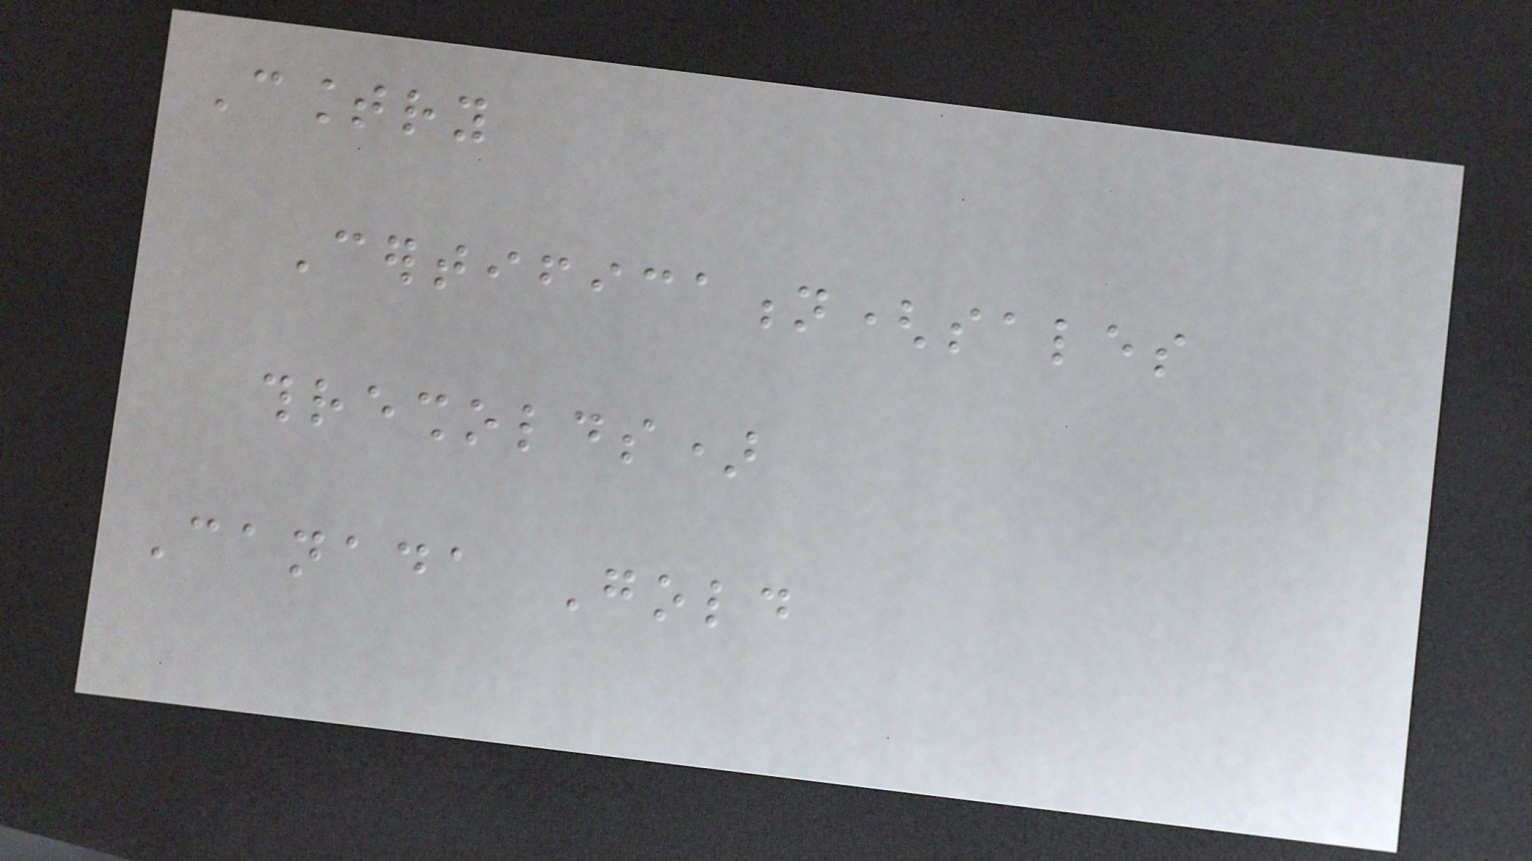Country
Certification(sales
thresholds)
Canada Gold
